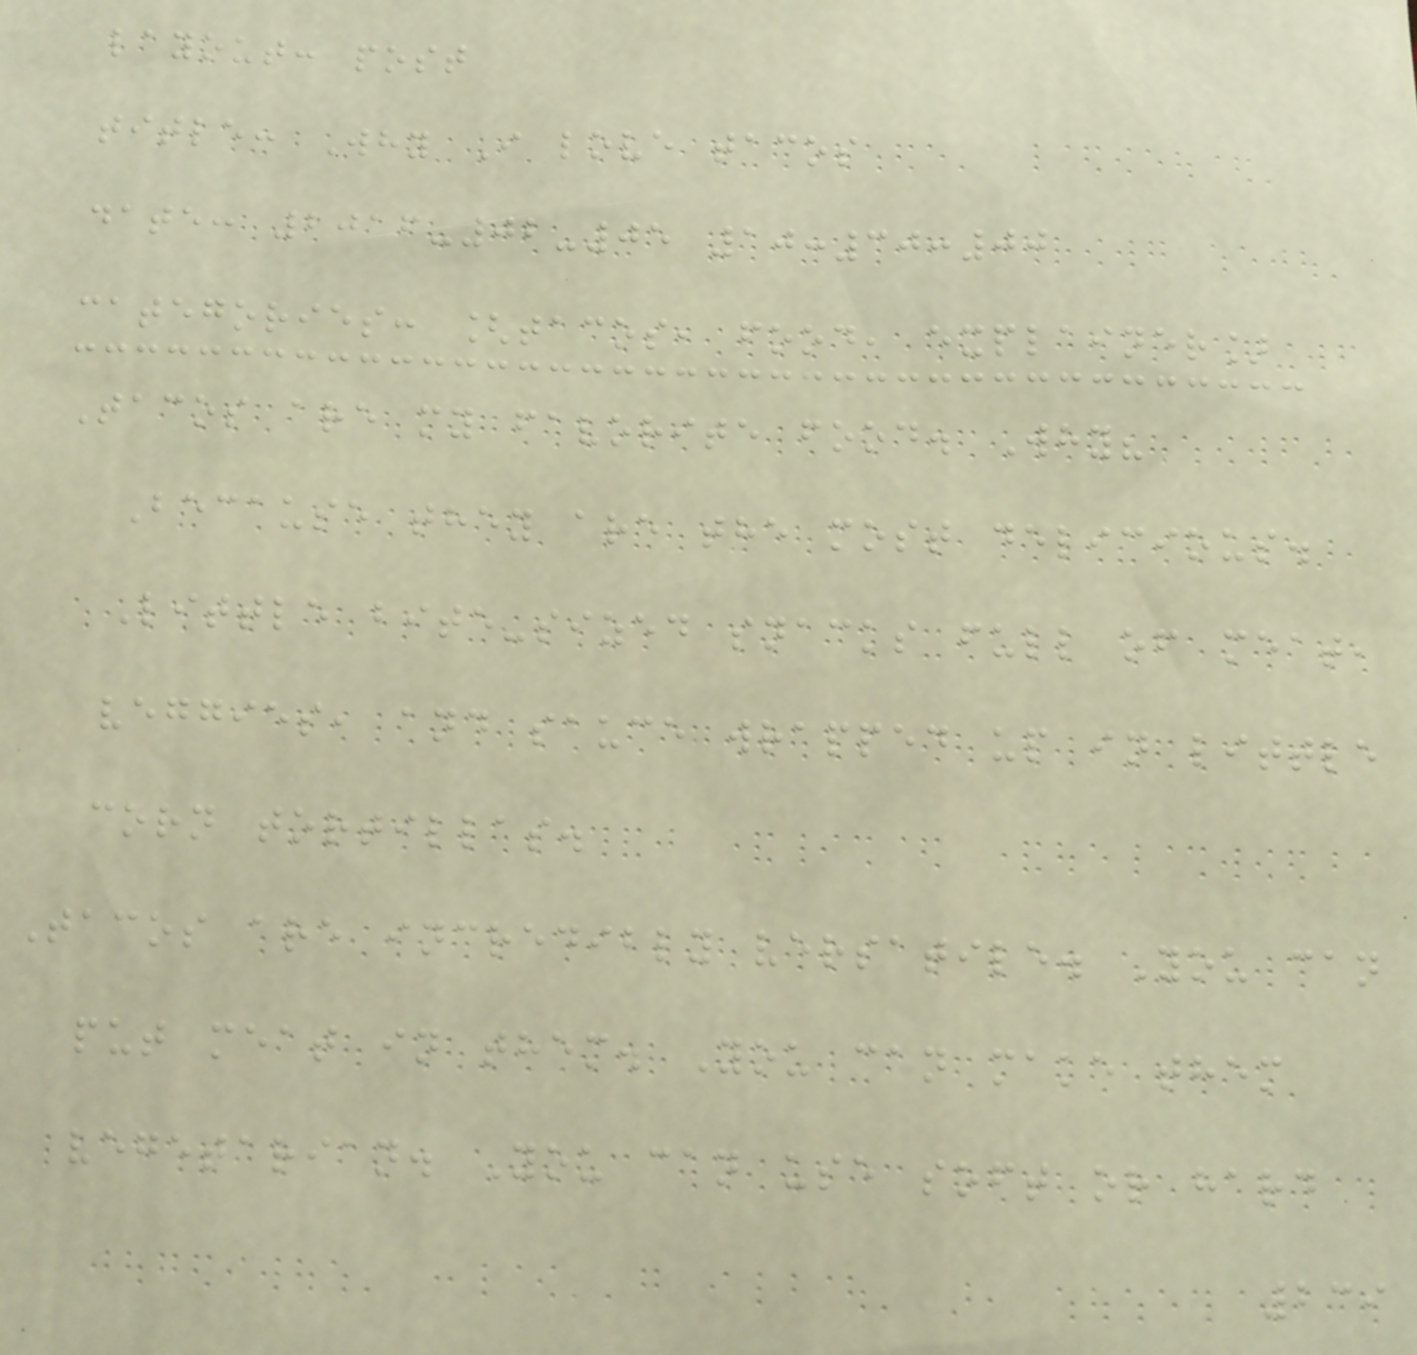layout: post
title: Why I love tacos
date: 2016-02-05 10:30:00
categories: [tacos, food, explainer]
Tacos are my favorite food. Why?
Because they are the most delicious.
Little bite-sized snacks full of meat,
veggies, and sauce wrapped up in little
corn tortillas.
Tacos are incredibly versatile. You can
put meat in them. You can make them
vegetarian. You can use soft or hard
239
